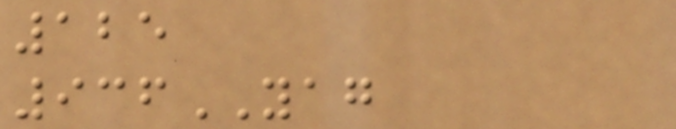125
936YAG
